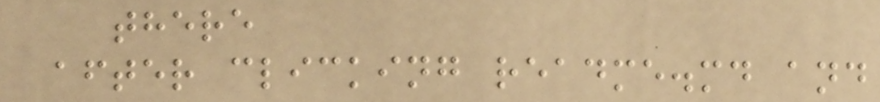there
after clicking readme.md and
